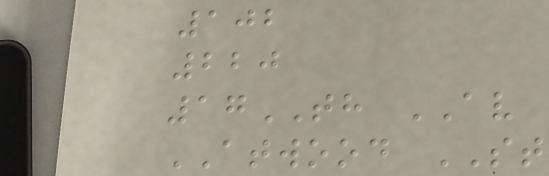102
220
17TH AV
ATWOOD ST
